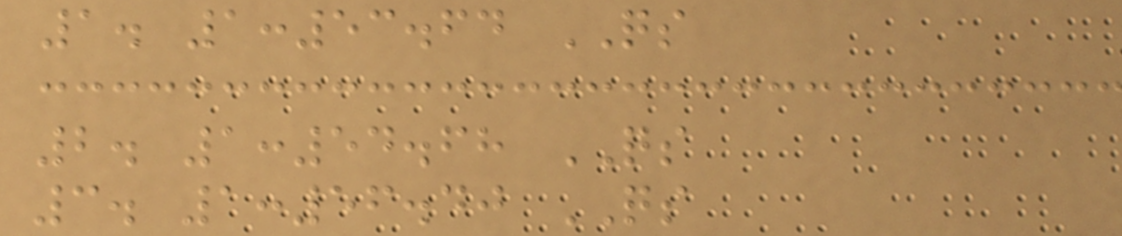1. 1:53.64 QS
2. 1:54.68 QS
3. 1:56.40 QS
